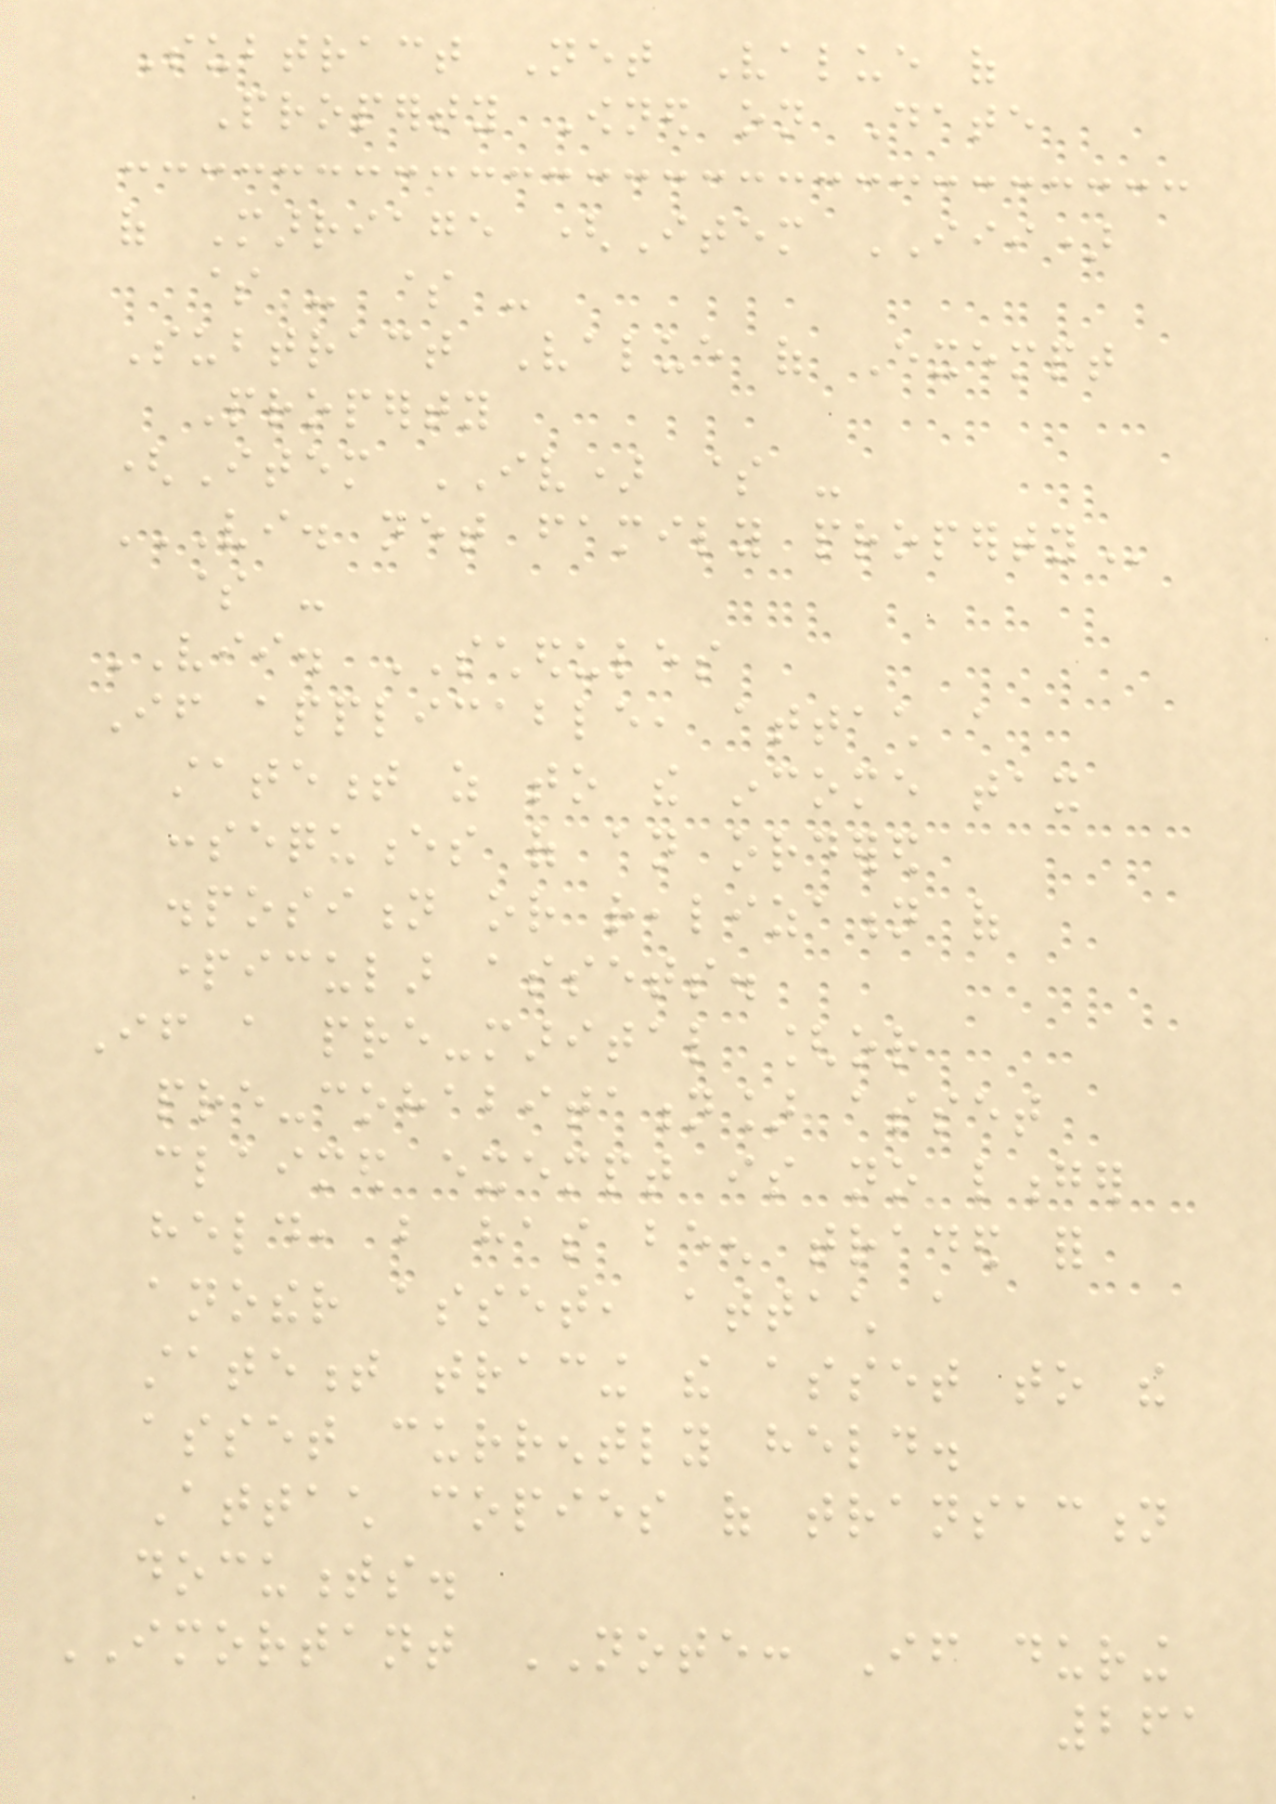Subtract Net Value of
Property Owned on Date
of Marriage (Item III)
$ - $ -
Subtract Value of Exempt
Property
(Item IV) $ -
VI. NET FAMILY PROPERTY
$ -
VII. SCHEDULES
If applicable, attach a
statement as to the income tax
consequences of an ordered
disposition or realization of
particular assets.
If a pre-marital [or
pre-cohabitation] asset
claimed exempt is no longer
held, but has been traded for
another asset, attach a
statement tracing the asset to the
asset currently held.
Attach copies of transaction
documents.
IMORTANT NOTE: If during
261
